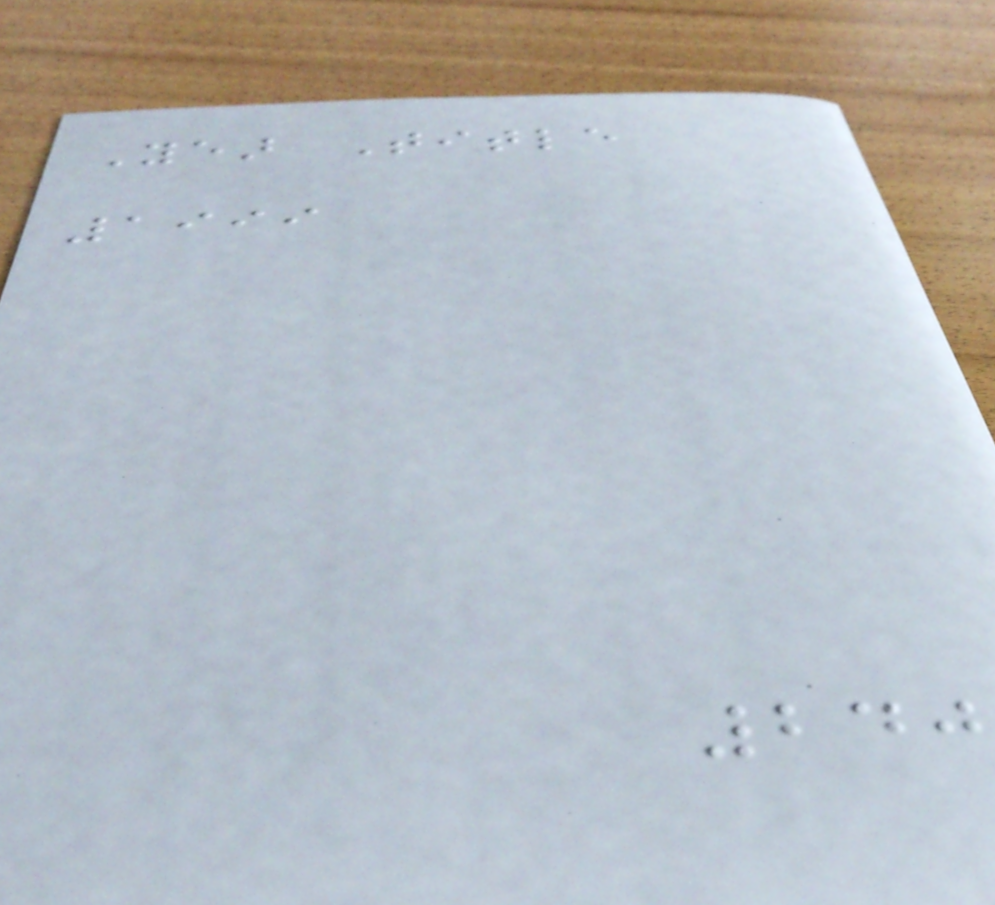Year Title
1999
240
